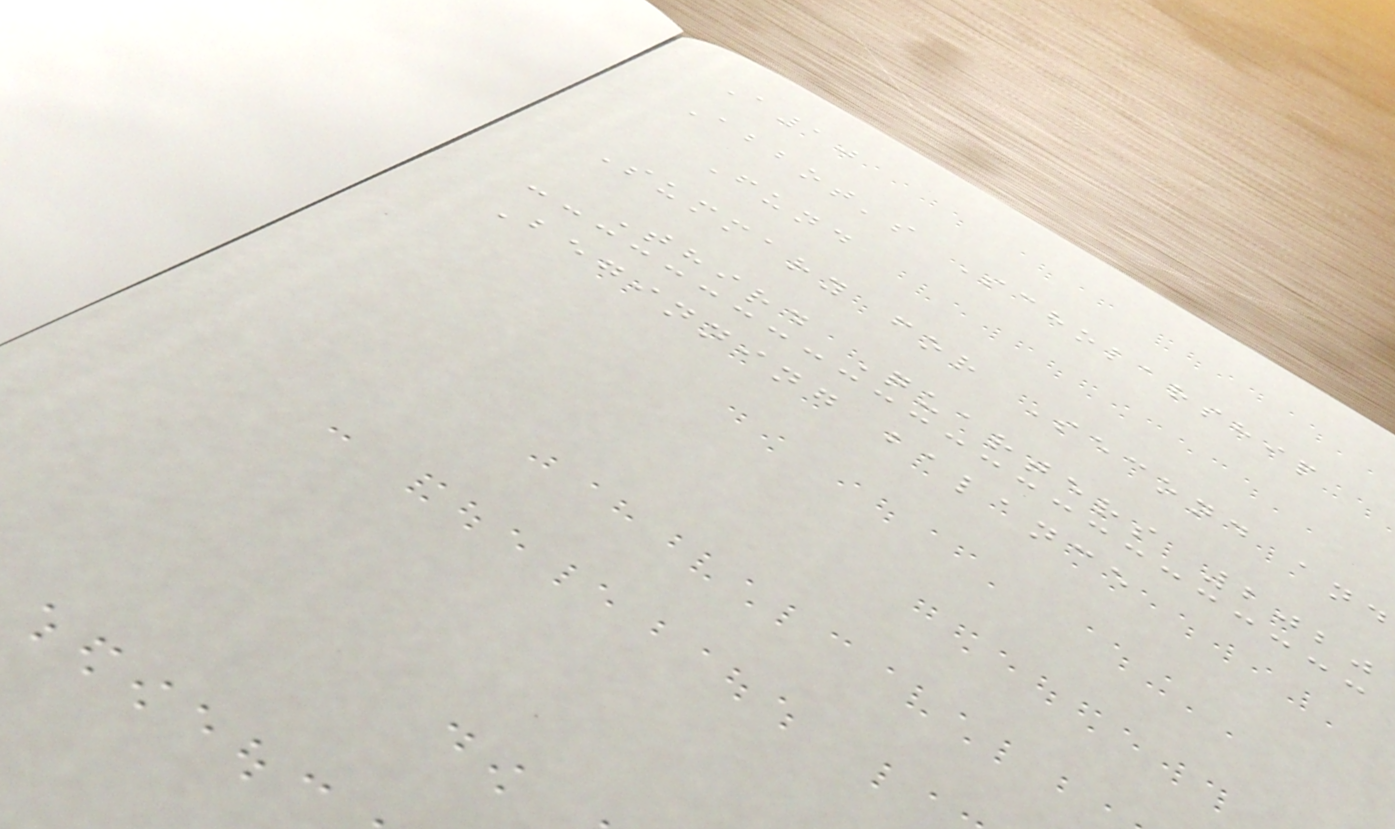A10
Abbot's Scholarship
Fund
Summary for Second and
Third Quarters 2020
Beginning balance
